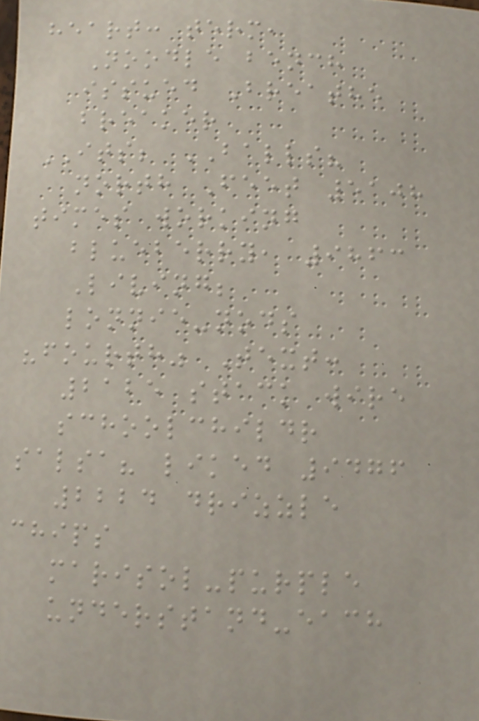heart: term,
Noodle bench
issued Breathe
breaker
ITS; BALLS?
north Feet 5108
times working
blueberry, 9863
Living;
lonnie-nods
"fourth" Text:
2125 stack wire
schoolchildr
salsa? liked 9476
2224 drizzle
chips
marisol-purple
understand-each
